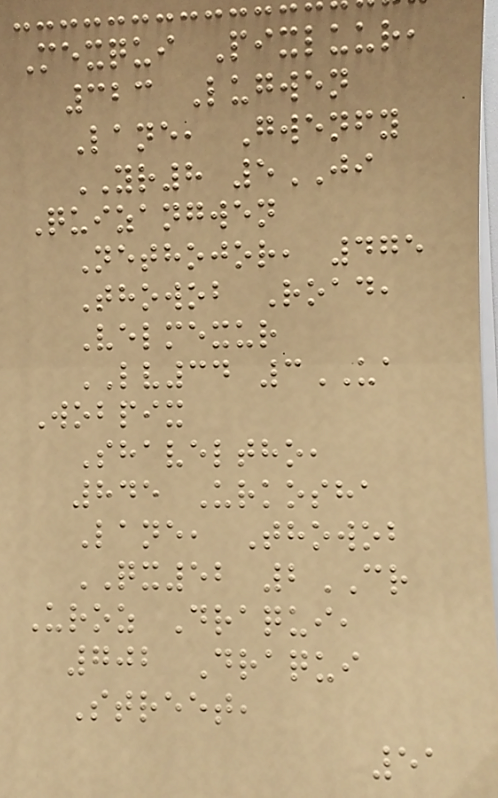Mexqui Pixluur,
323 Lugwen
Lane, Gwenfy
YR8 5JI
Quizangwen
Nethojor, 475
Thowob Road,
Velmexur
LV34 3UA
Wobpix
Shaveltho,
845 Urkosha
Lane, Thowob
QX52 2CR
Uroz Draqui,
702 Draqui
Street,
51
